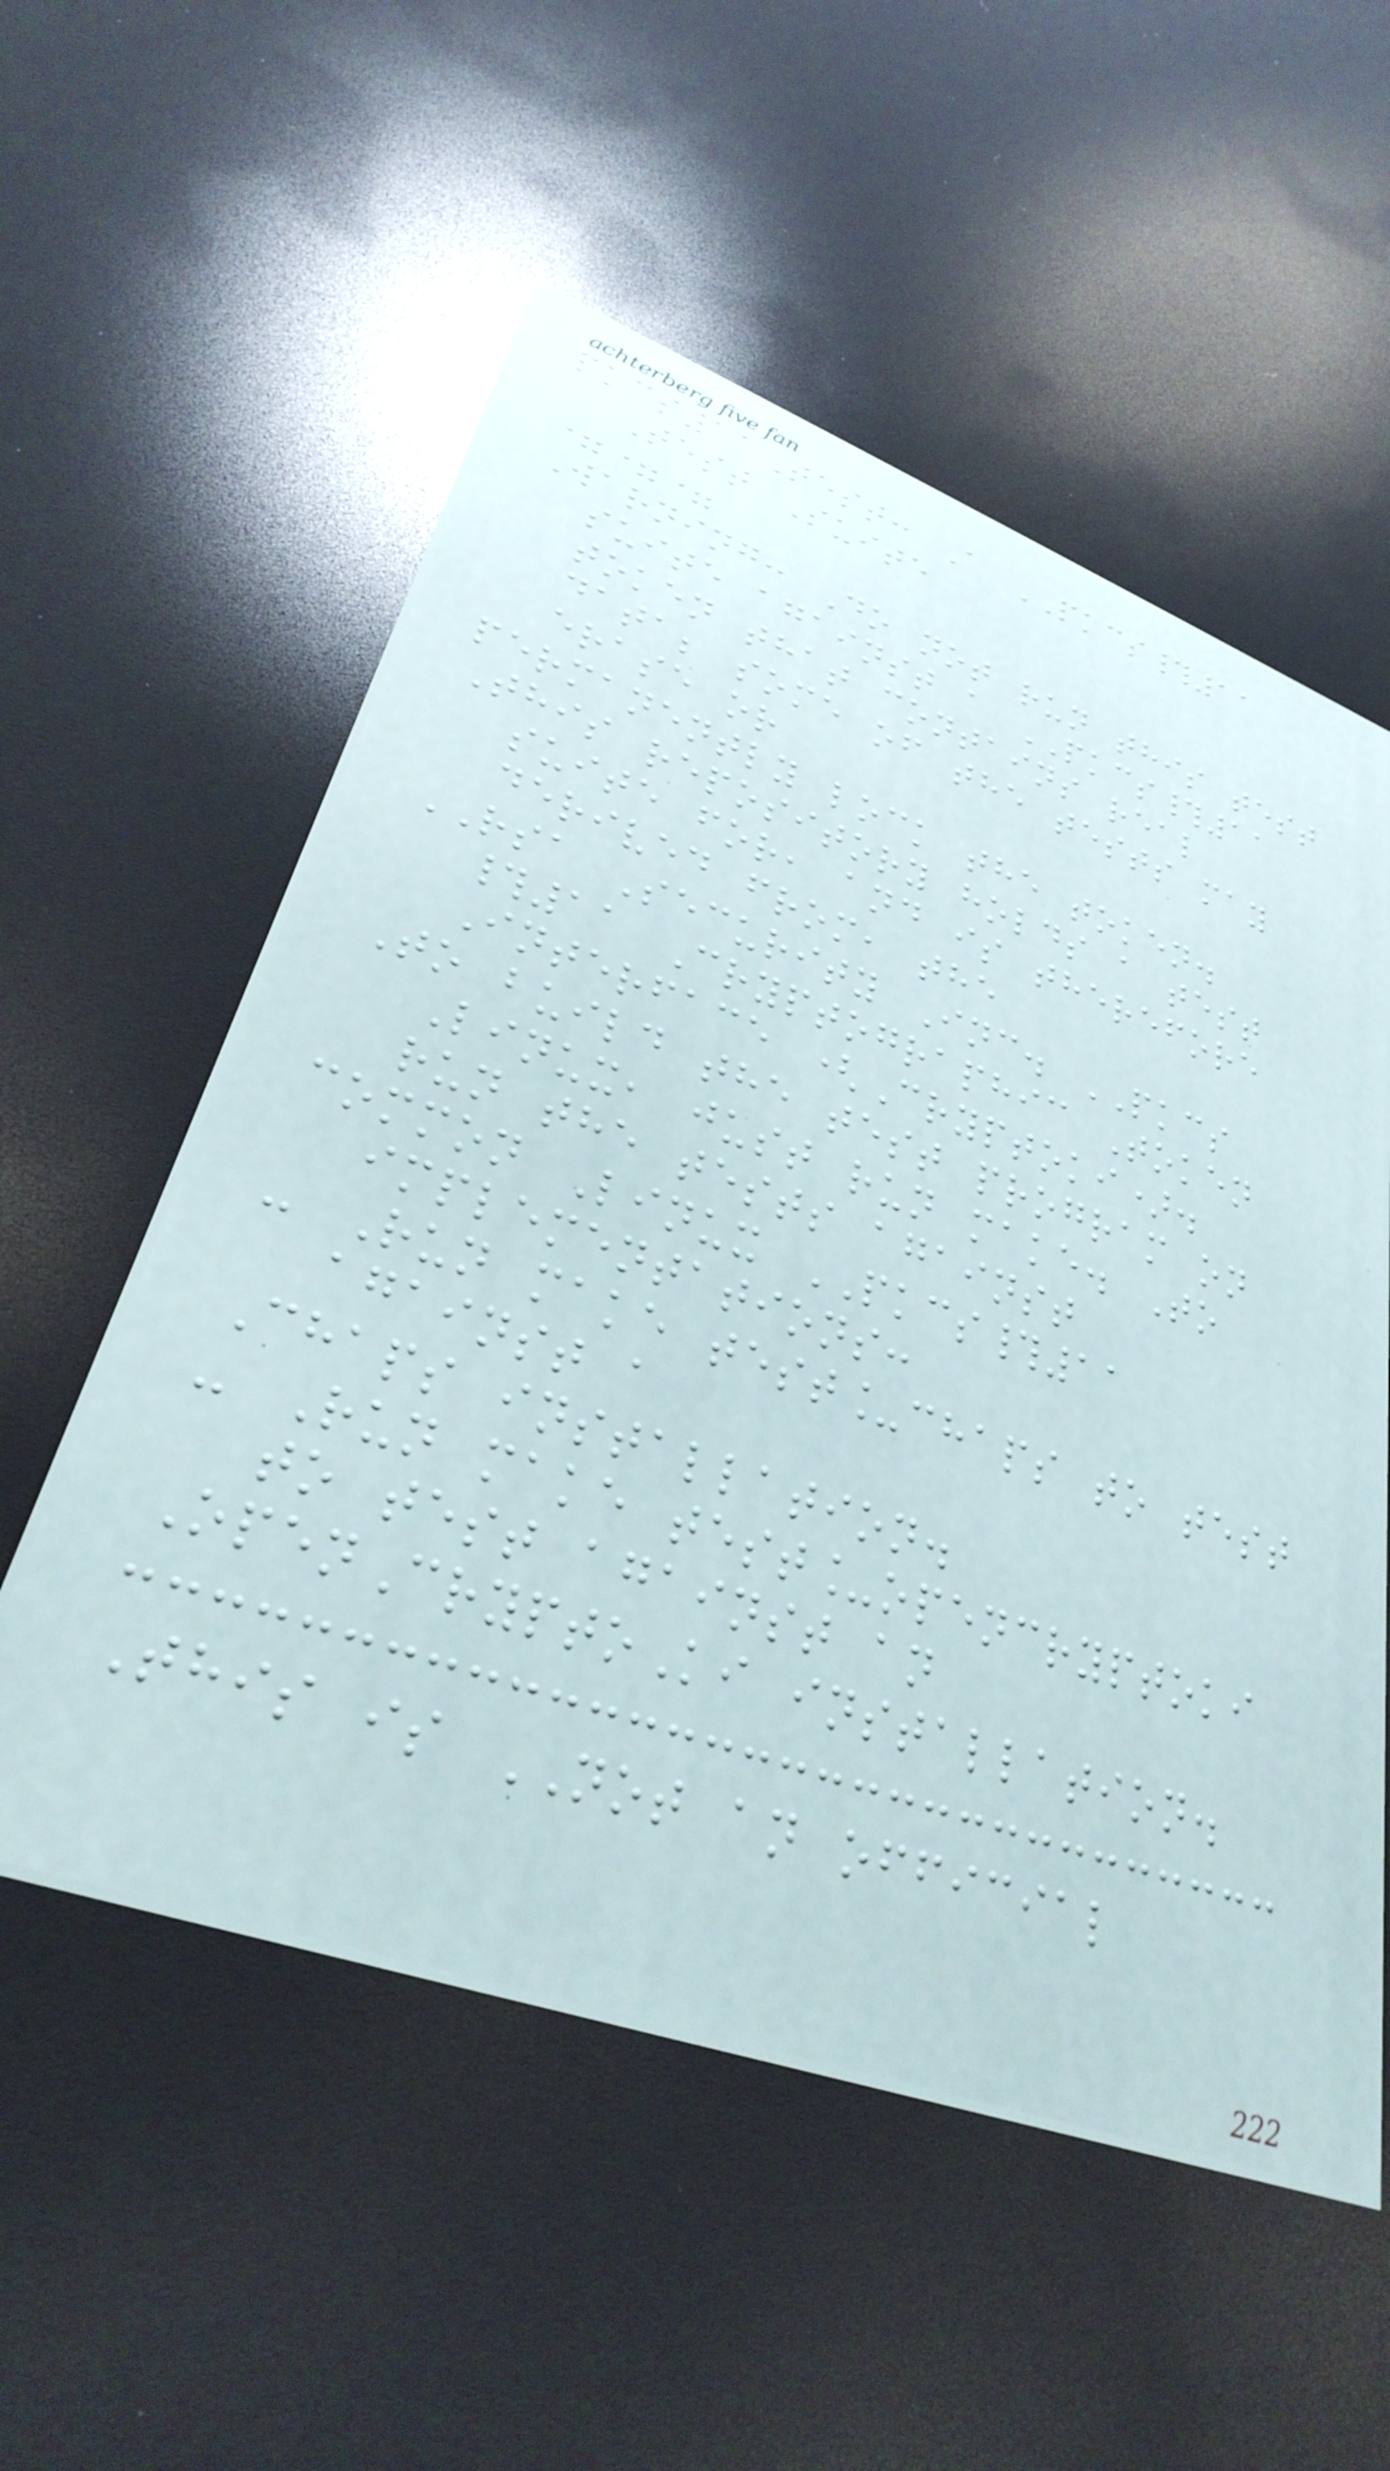pkcs11Test: A PKCS#11
Test Suite
===
Warning: Do not run this test
suite against a PKCS#11
token that contains real
data; some of the tests may
erase or
permanently lock the token.
This repository holds a test
suite for, and is therefore
derived from, the
RSA Security Inc. PKCS
#11 Cryptographic Token
Interface (Cryptoki).
To build the test program on
Linux, just run make. To
run the tests against
common Linux PKCS#11
implementations:
- Run make test_chaps to test
against a
Chaps installation.
- Run make test_opencryptoki
to test against an
OpenCryptoKi installation.
This is NOT an official
